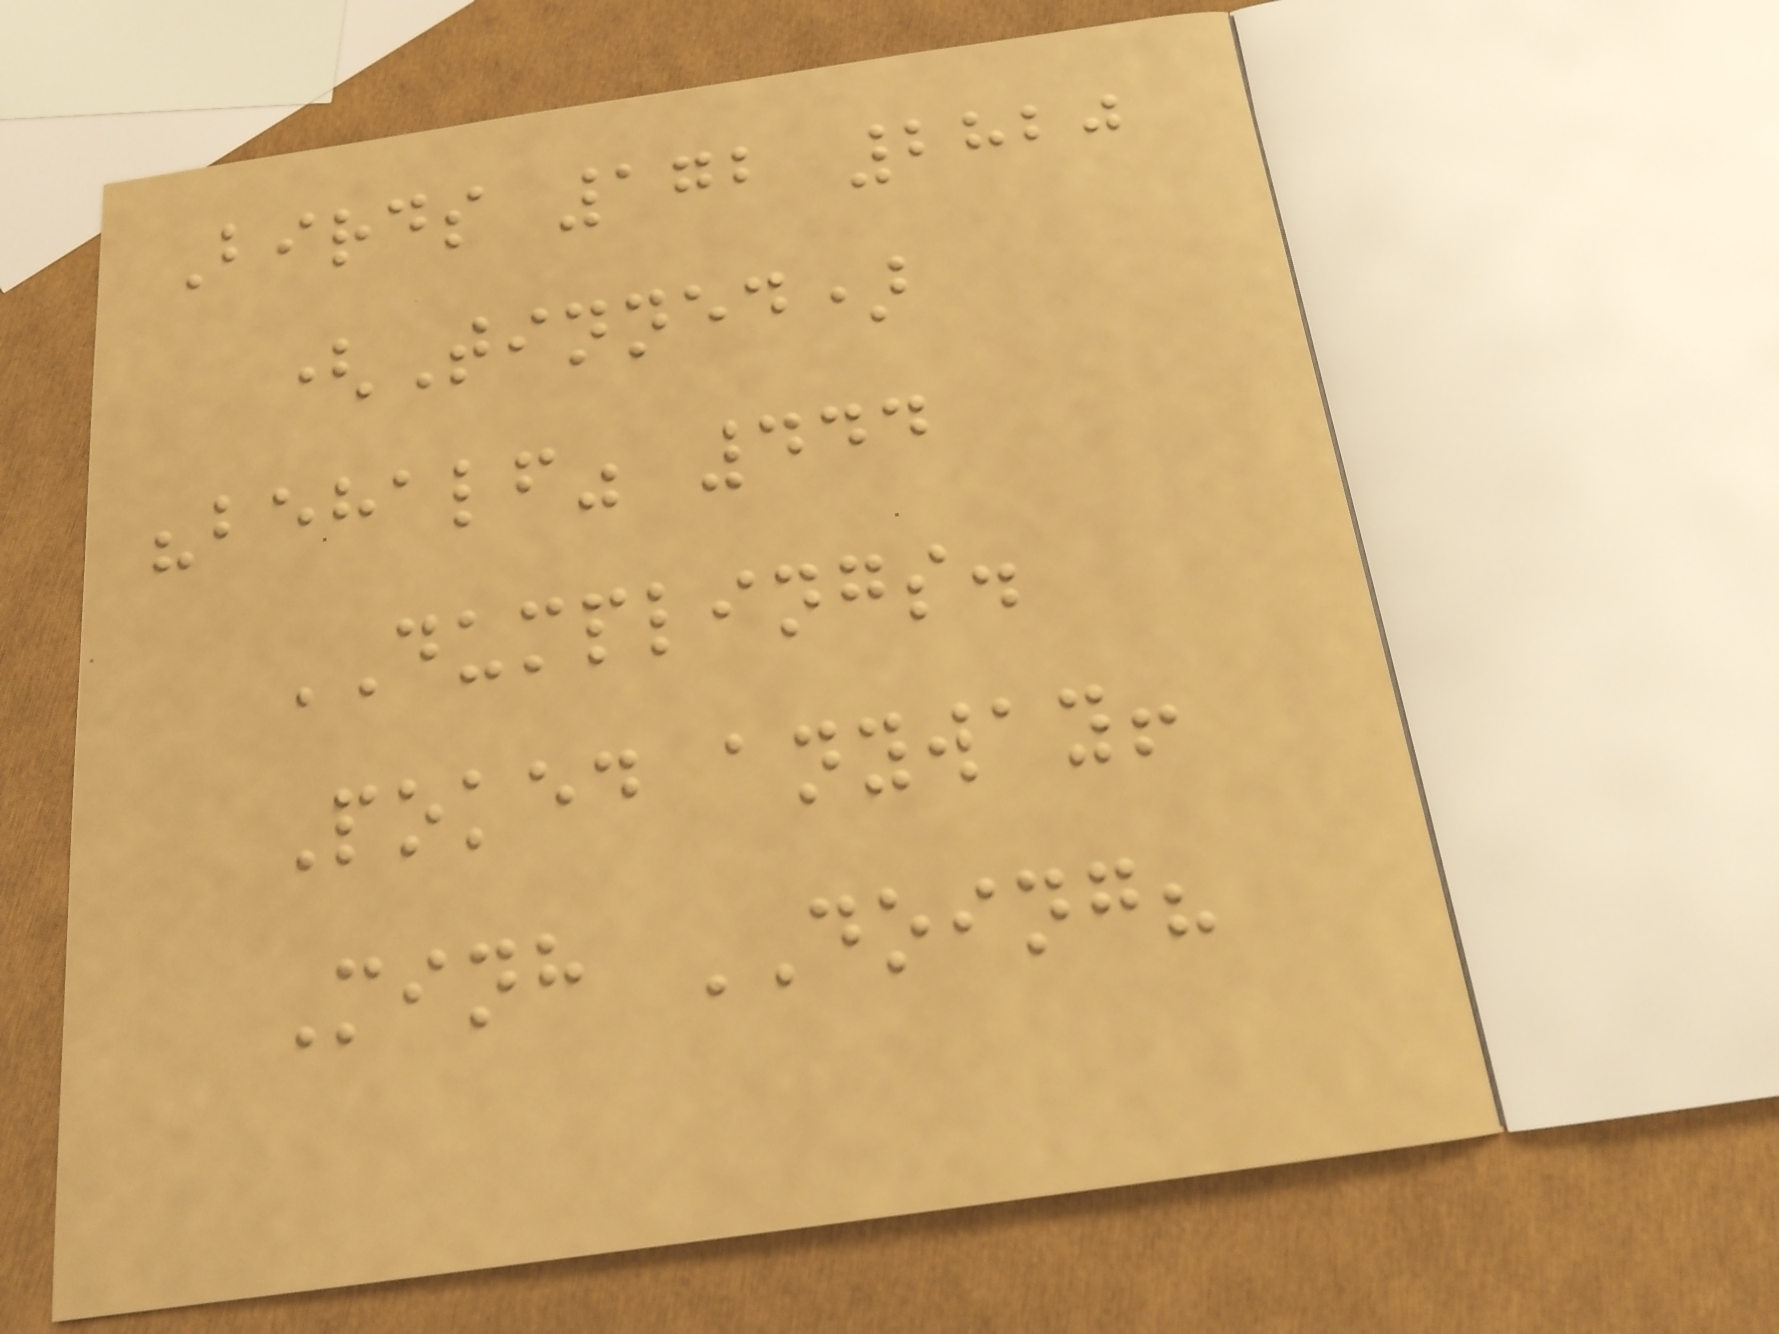Birds 172 2820
(Tinned)
"behalf" 444
DUMPLINGS.
Poked anyway!
Minh DOING?
